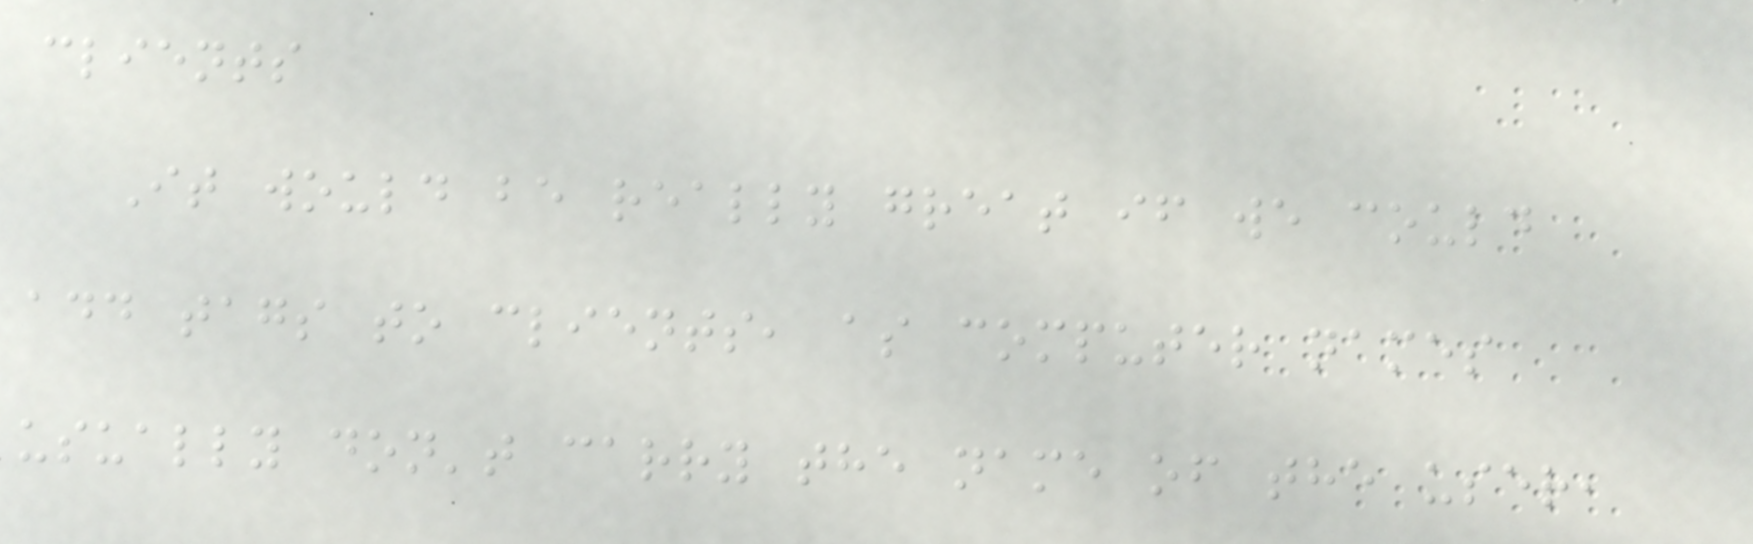clients
It would be really great if we could
add tags to clients, as computer names
usually don't carry the name of the user,
